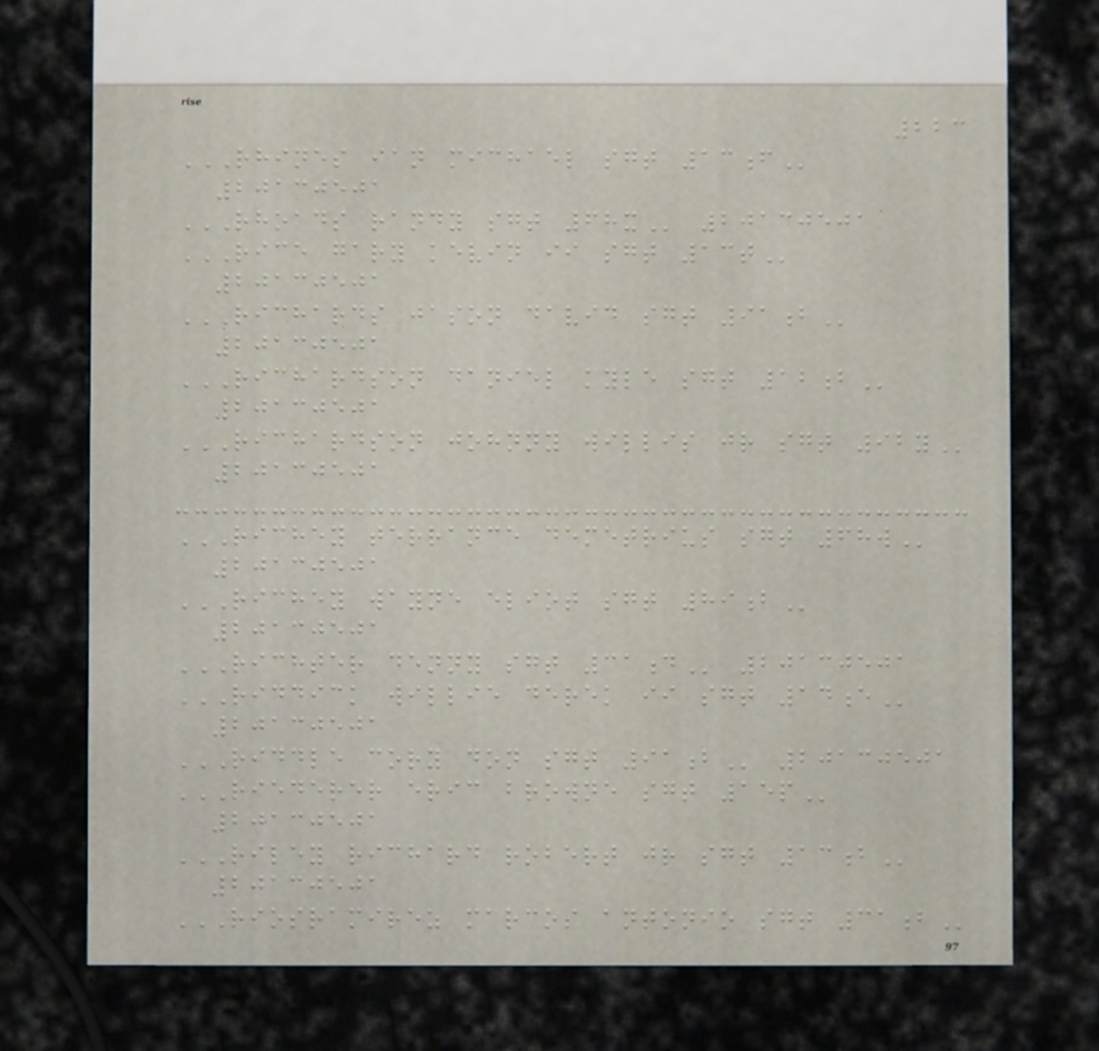223
RHINES IAN MICHAEL SGT 13F
20130501
RHOADS RANDY SGT 68X 20130501
RICE GARY KEVIN II SGT 13T
20130501
RICHARDS JASON DAVID SGT 91B
20130501
RICHARDSON DANIEL KYLE SGT 12B
20130501
RICHARDSON JOHNNY WILLIS JR SGT 92Y
20130501
RICHEY TERRANCE DEMETRIUS SGT 68W
20130501
RICHEY WAYNE ELIOT SGT 89B
20130501
RICHTER DENNY SGT 31D 20130501
RIDDICK WILLIE DEREK II SGT 14E
20130501
RIDDLE CORY DON SGT 91B 20130501
RIEDERER ERIC BROWNE SGT 15P
20130501
RILEY RICHARD ROBERT JR SGT 13B
20130501
RIOSRAMIREZ MARCOS ANTONIO SGT 31B
